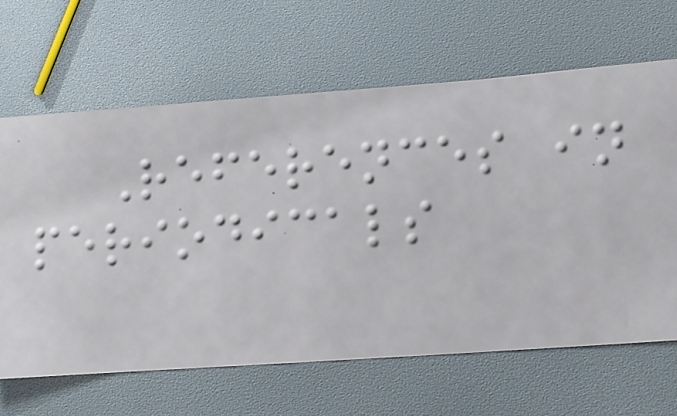References in
periodicals
